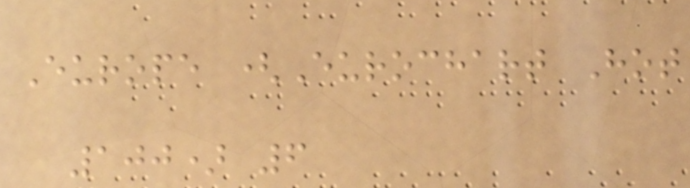Europe (Eurochart Hot
100) 6
